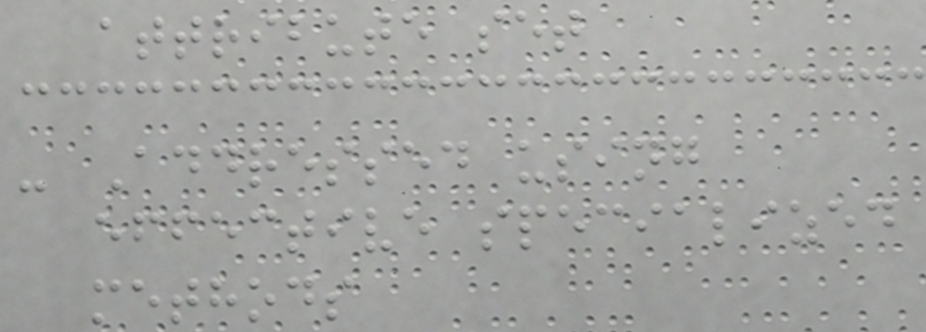attribute set
- Addressed using
effective specialized
methods
